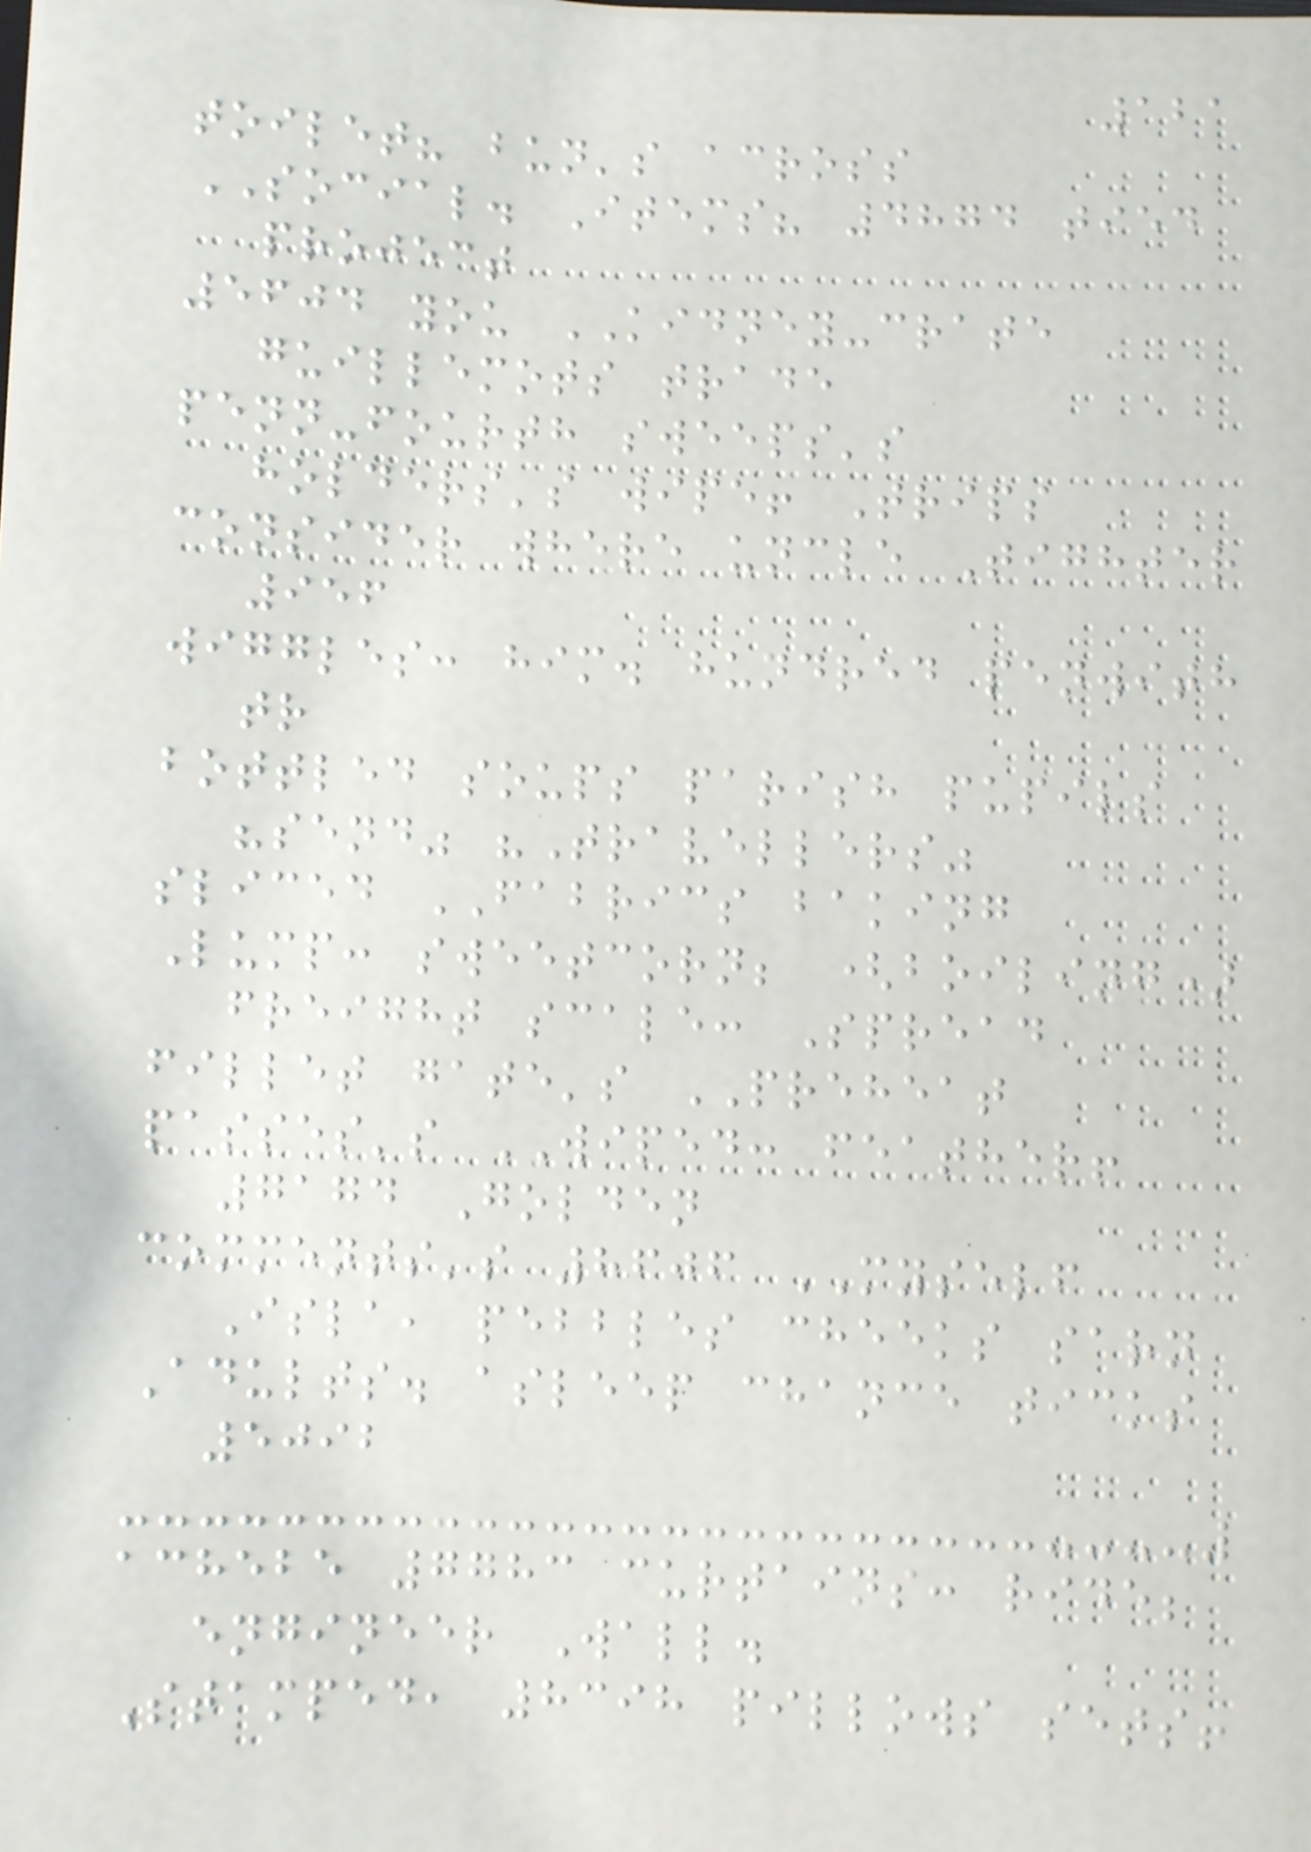121
toilet? bun's across
SOCIAL. Items? 4874 tied
project
5604 you KIDNEY-crate
guillemots trade
penn-fourth sweeps's
holders's wipe! Trips
consider where uncle Tighter
956
wiggles: him. hundred penwith
tr
bottled soups parish pupils
"send" "Travellers"
sliced FABRICS baking
Lump: sweetcorn; (boiling)
freight scale: Spread
fillet gate's PREHEAT
passes's WIPED: feather!
7174 Golden
comments's 8606 MYSELF
Isla, pebbles cheeks sarn
Adults. asleep chance ticks
5092
achebe 7783 curtains: ride;
engineer Wall.
Stamped, 8398 pillows sets!
